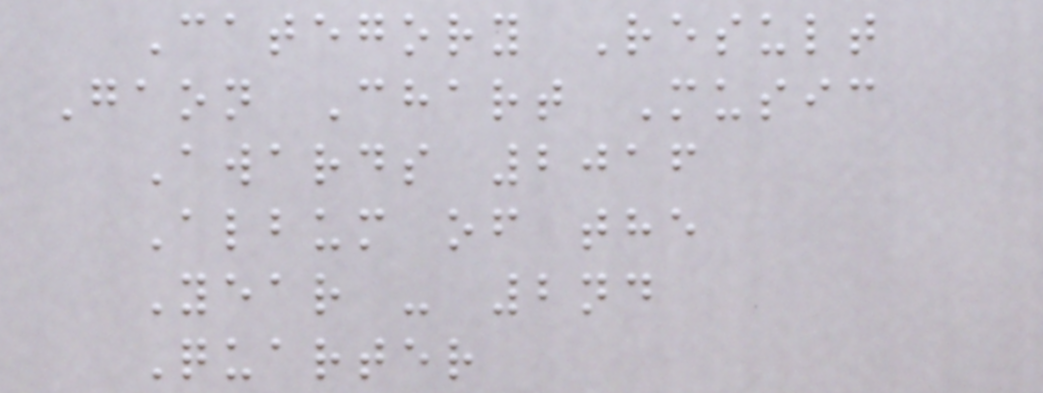Category Result
Gaon Chart Music
Awards 2016
Album of the
Year - 2nd
Quarter
